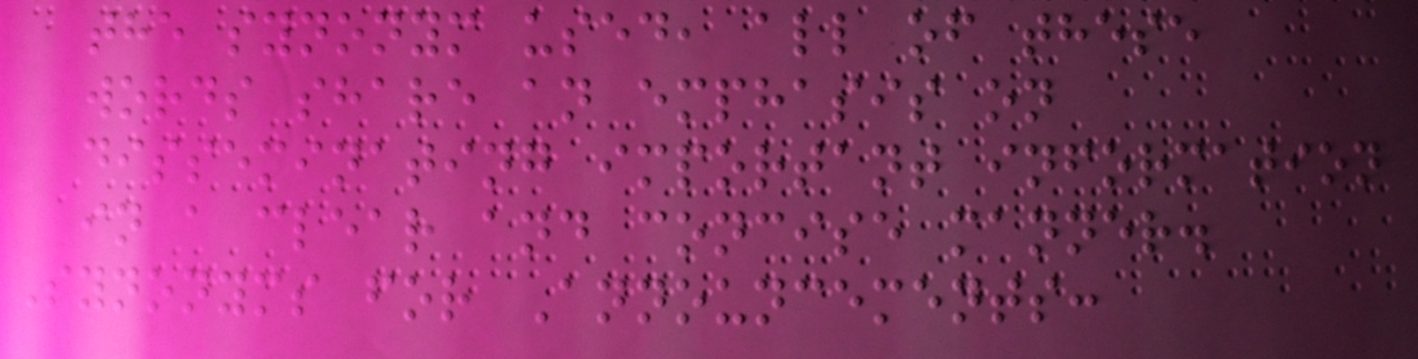the synonym used, all of these
words share an emphasis on
disseminating important information
in a clear and concise manner.
Synonyms for Announcements:
